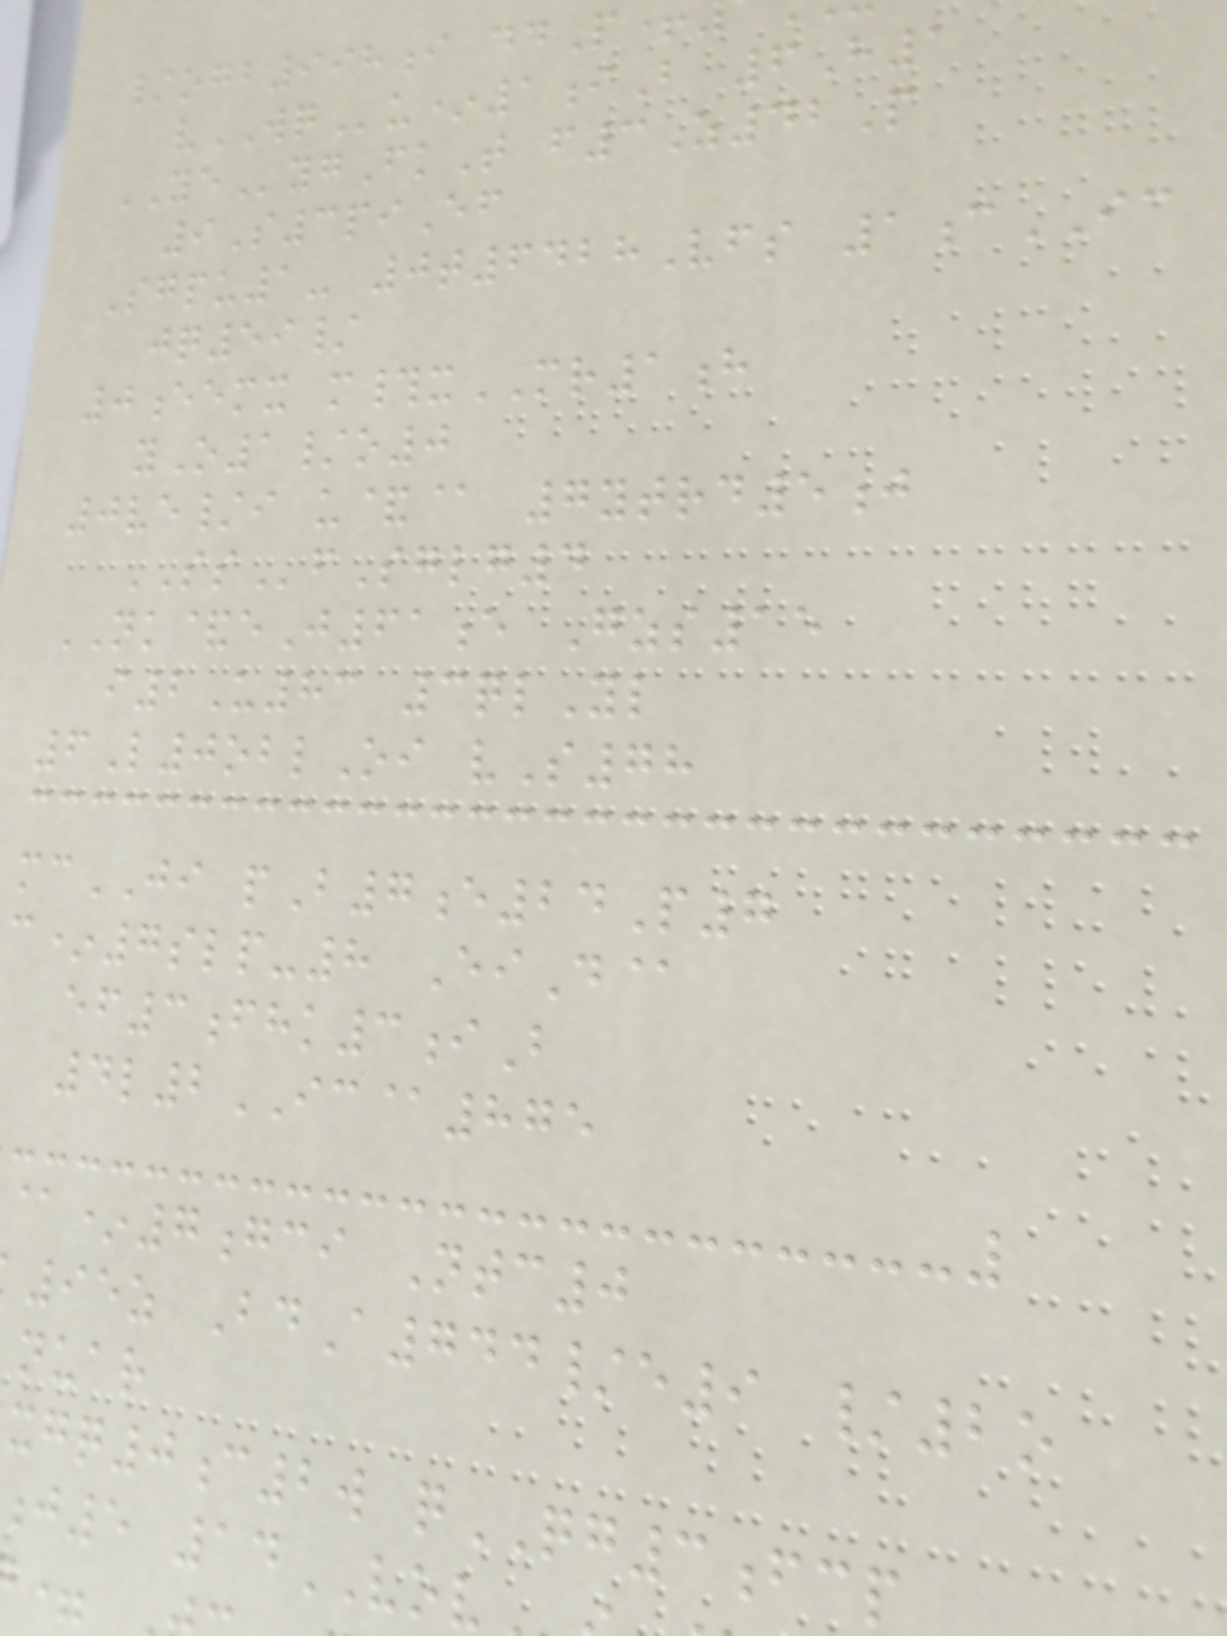/ogb998i ddP+
vWQu*1iB 6H1
YEygFkT f3Z42P
9S3piEf
Sgpu1- 0t6428Vfs 1cIC
jq59/
0eemx m#xMR1h
yO1/o0
0ve/i u&@ 7ytrd5j
SSfSglg4
NK&eJ61e Gzs15
i2U83 3qlYl
6L0oblOi vS78
mcJI pB7e24P7
c*7slp-8 EiD@
ef3fhk3iB
4l2IC@875
@*7gci Ntc0
95z BdA744/e9 /2o
nuar
xgq0c2w qQG3fcp
j5 14VOV
